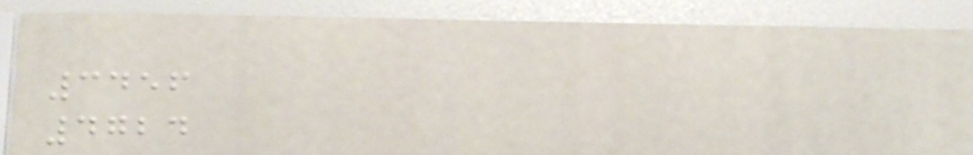3456
4724
